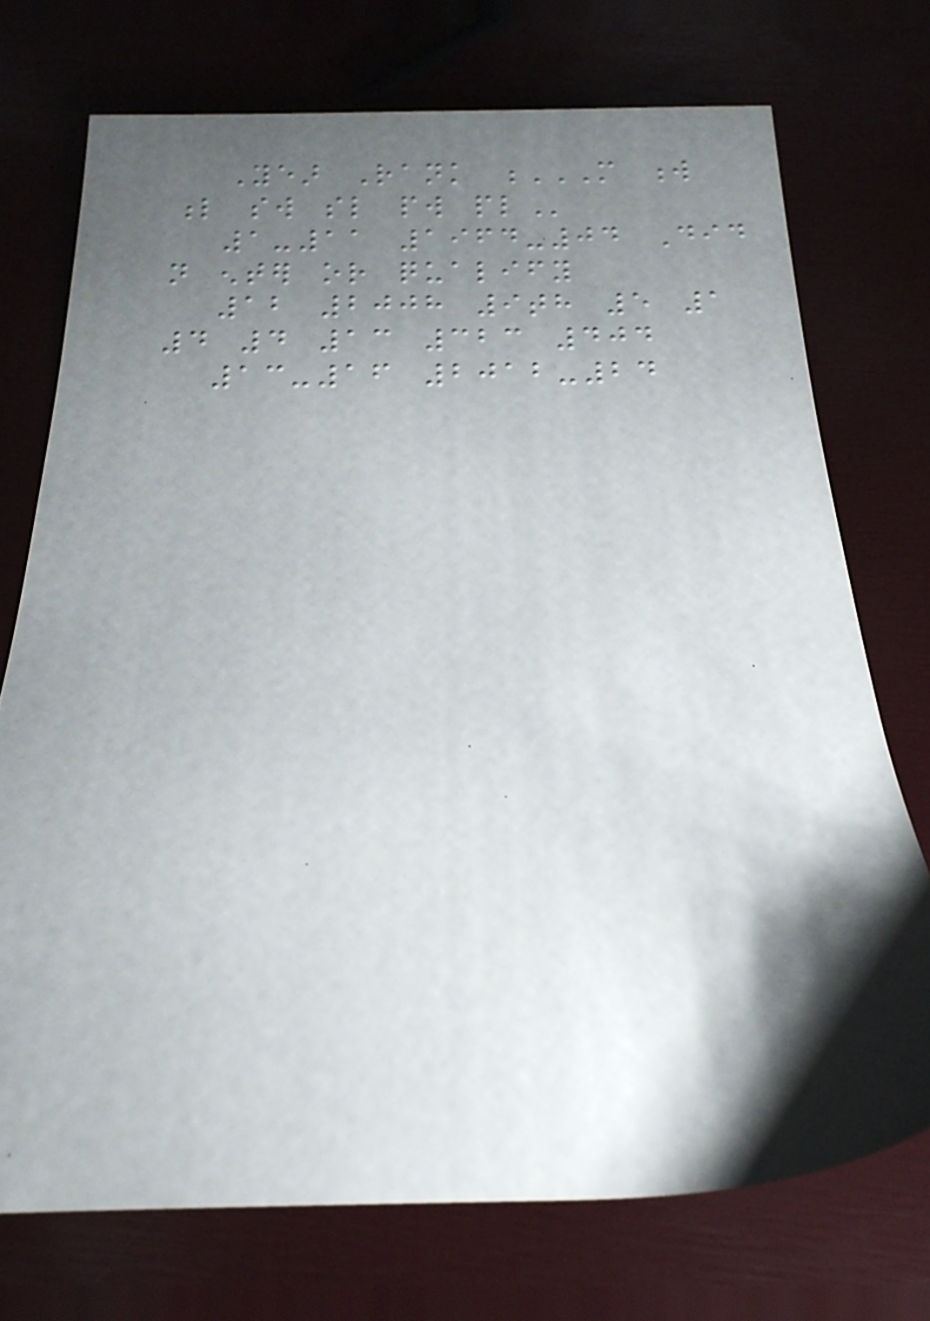Year Rank M W
L SW SL PW PL
1-11 1964-04 Did
not enter or qualify
12 2008 9th 5 1
4 4 13 323 404
13-16 2012-24
